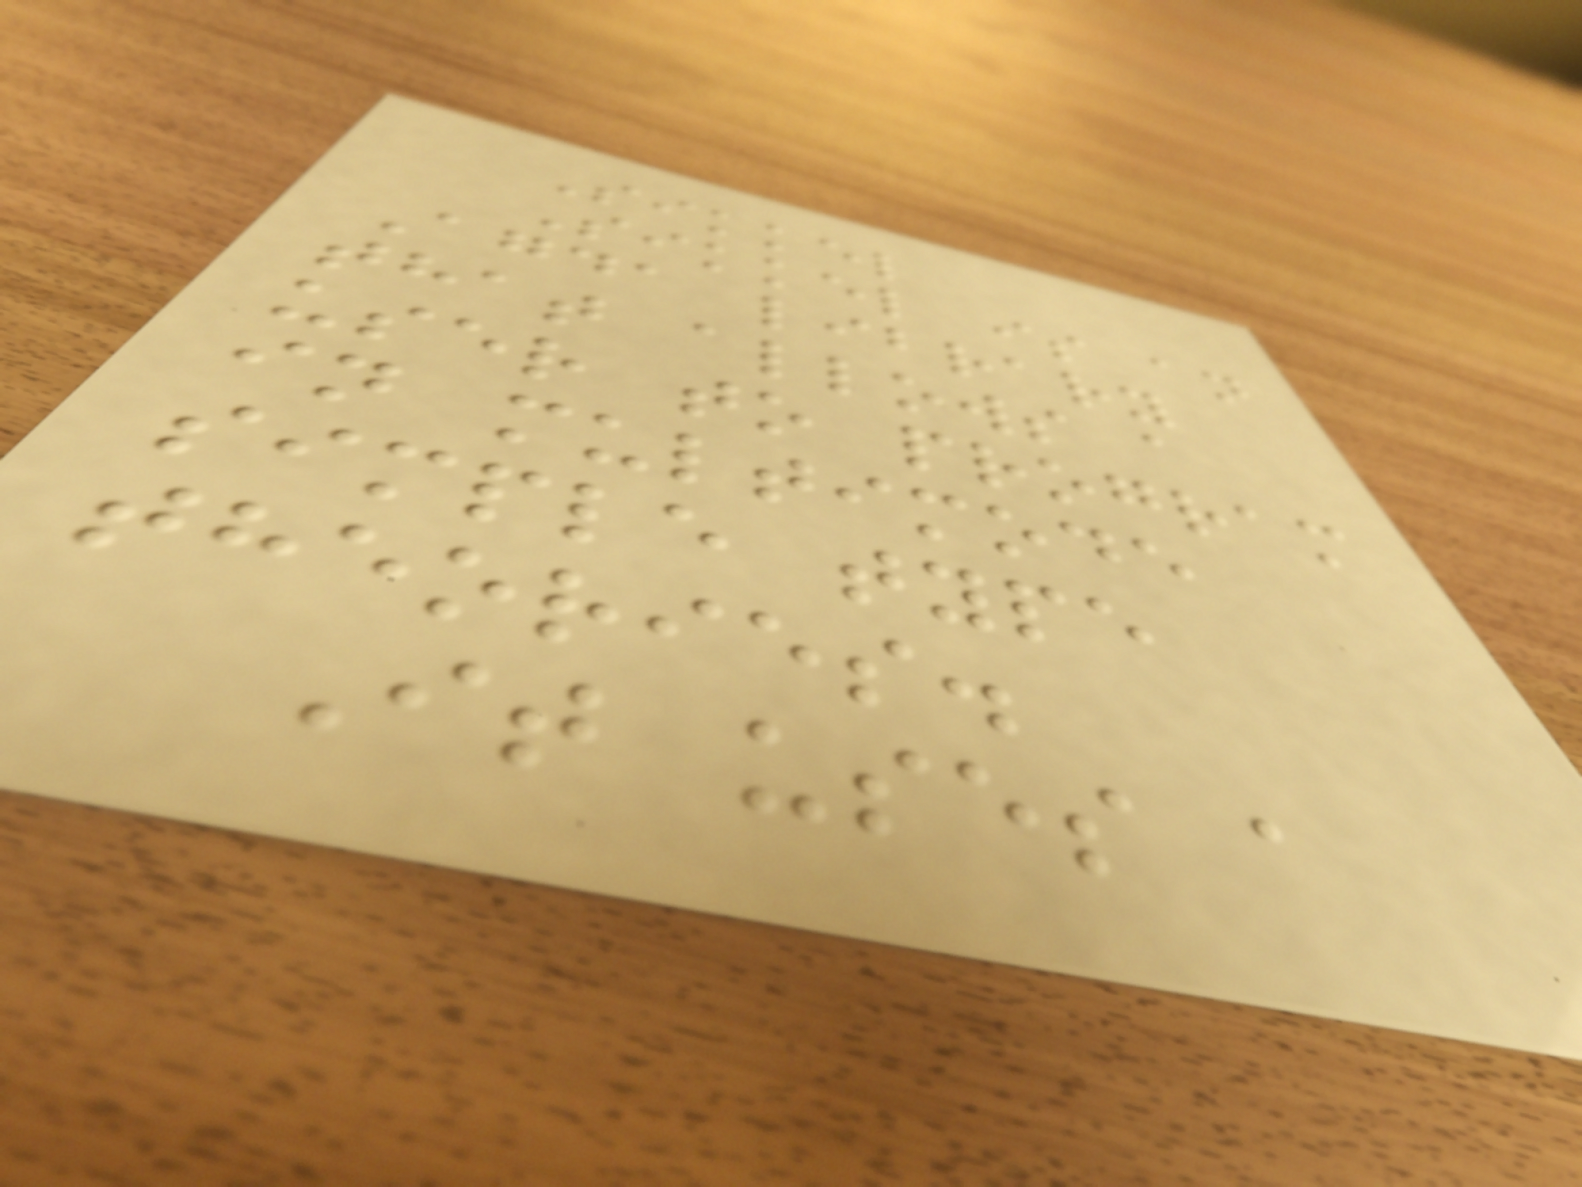Sikkel
Sikkel is an
Agda library
that allows a
user to program
in multimode
simple type
theories.
It uses a
